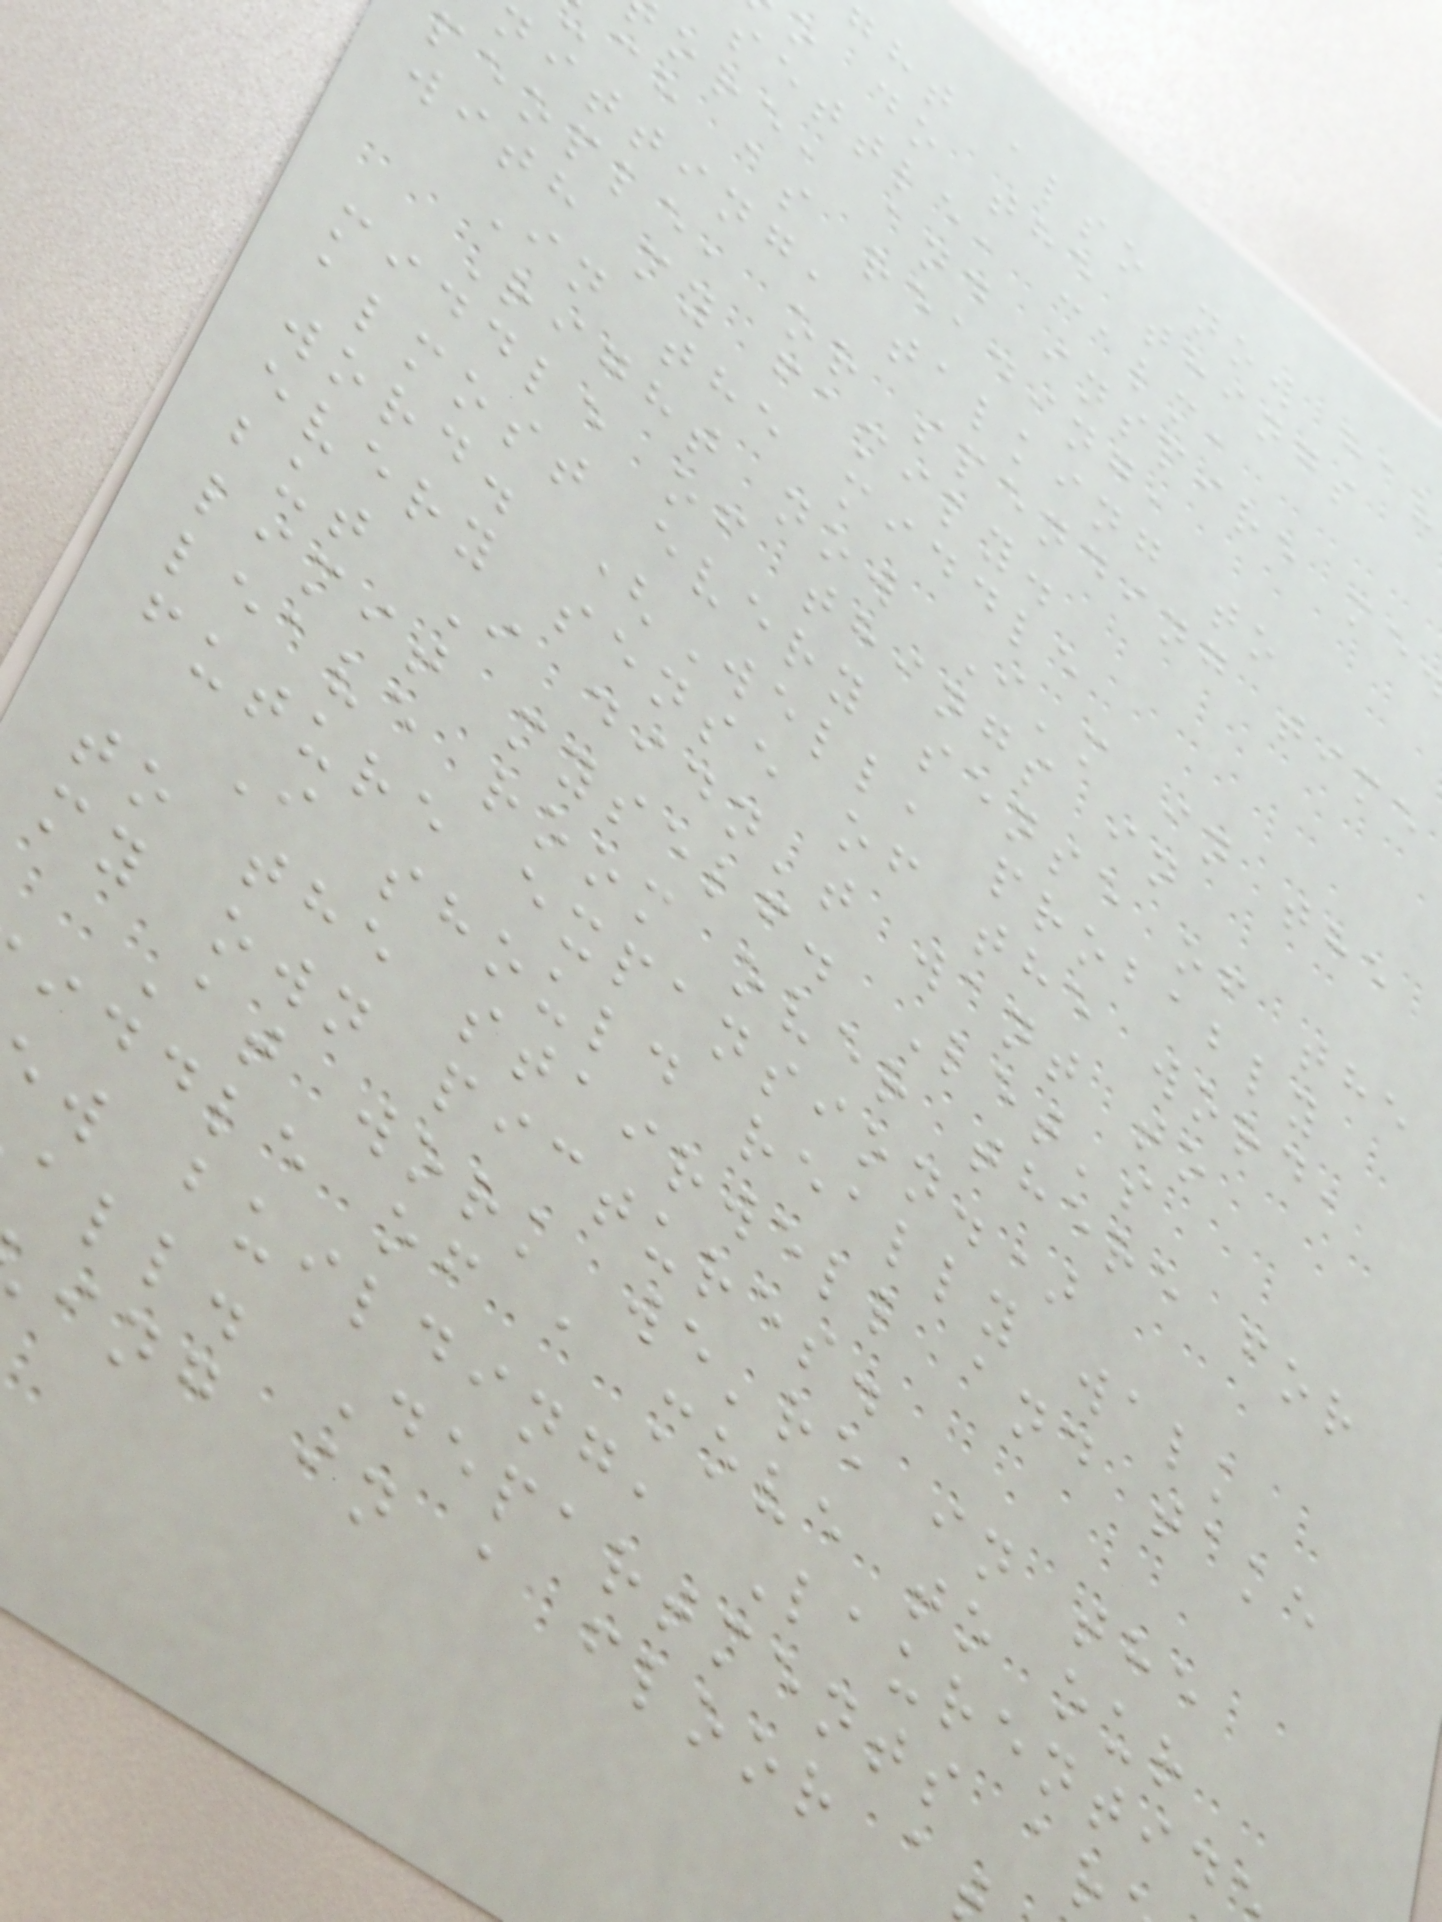ght also now hav
o do the things
settle, calm,
ore, and inspire me
ch as reading,
nitting, talking to
people, or spending time
with my family.
In the middle
Right now I'm in the
middle of things in
almost every sense of the
word. (Well, probably
every sense of the word,
but I didn't want to
limit myself. Let's
leave room over there for
future expansion.)
I should really walk
to the stairwell and take
my own pictures.
At work we're in the
iddle of a move to our
w building, Laurentid
all. Departments ar
ing in a floor a
